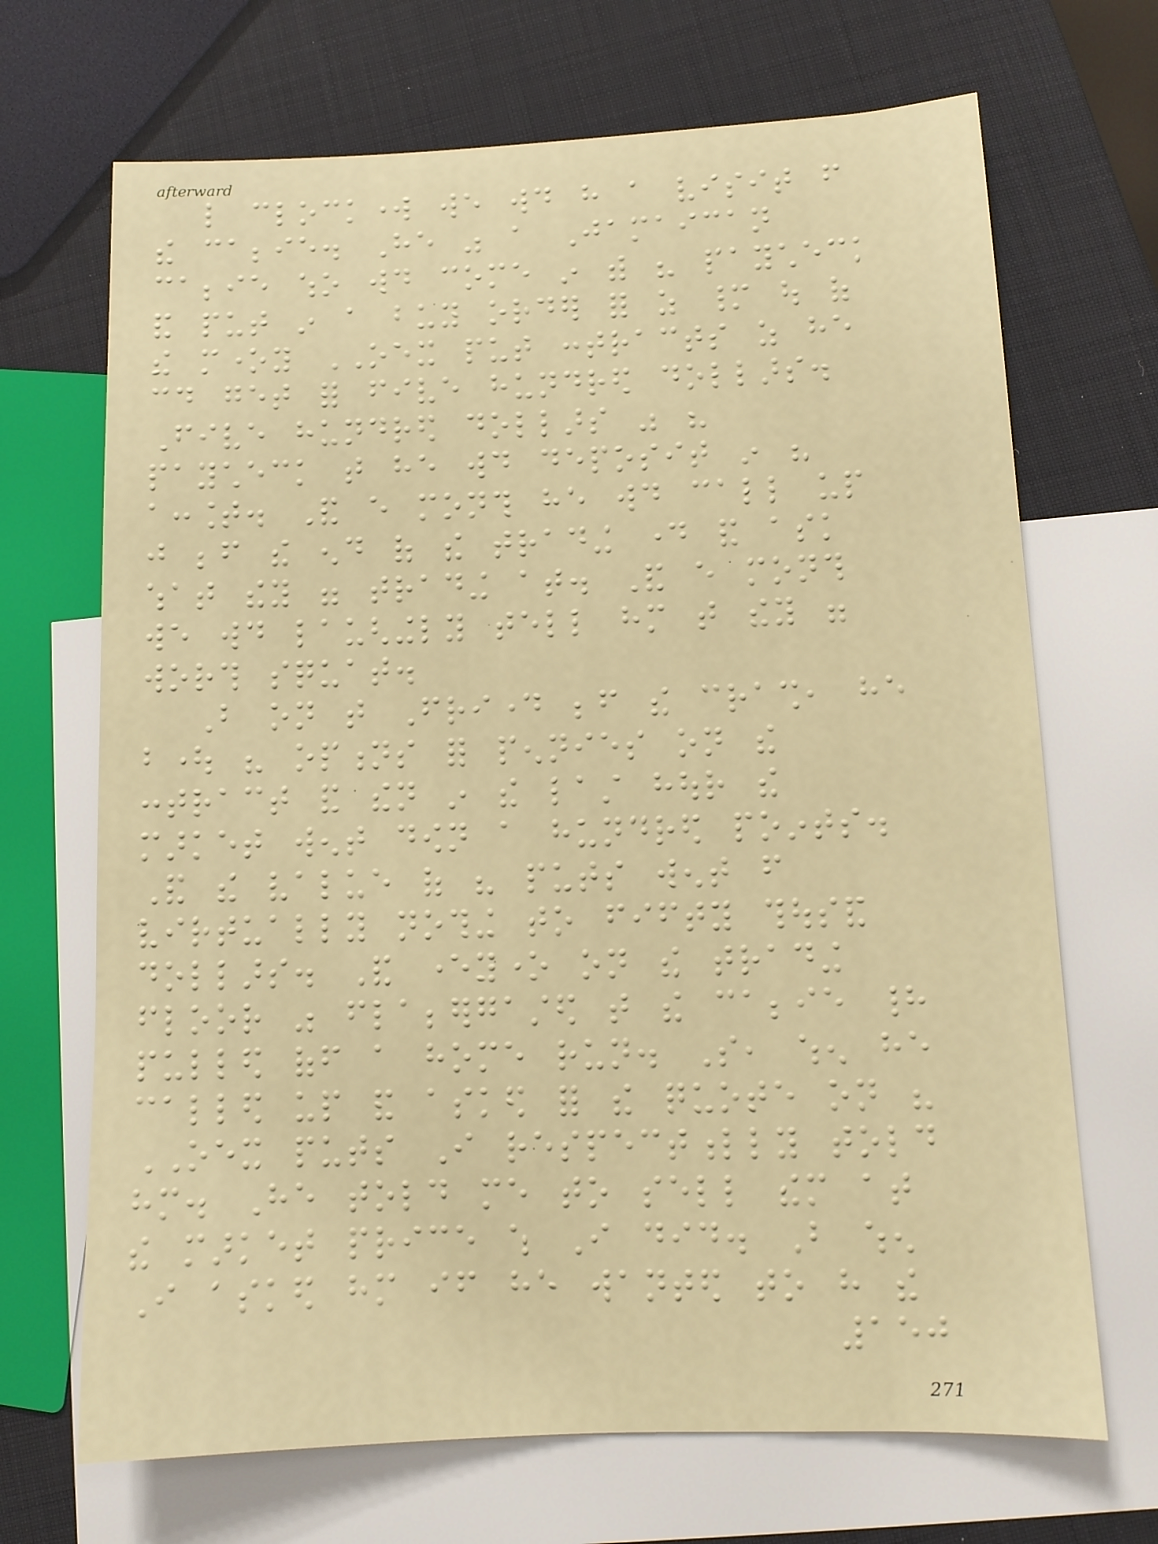like clockwork we would have a visit from
the cabbie. He was a Jamaican
cabbie who would come in with his paycheck
and put in a buy order for as many out of
the money OEX put contracts as he
could get for five hundred dollars.
Five hundred dollars was his
paycheck that he would deposit in his
account. And every month he would call up
just before the end of the trading day and ask
what they were trading at. And every month
we would laughingly tell him that they were
worth squat.
But on that Friday before the crash, he
bought his options for pennies on the
contract and then in the last hour the
market went down a hundred points.
And the value of his puts went from
virtually nothing to fifty thousand
dollars. And everyone on the trading
floor was flabbergasted that the cabbie had
pulled off a home run. So, when he
called up and asked for the quote on his
OEX puts I respectfully told
him. He told me to sell them at
the market price which I did. But when
I asked him if he wanted to have the
150
